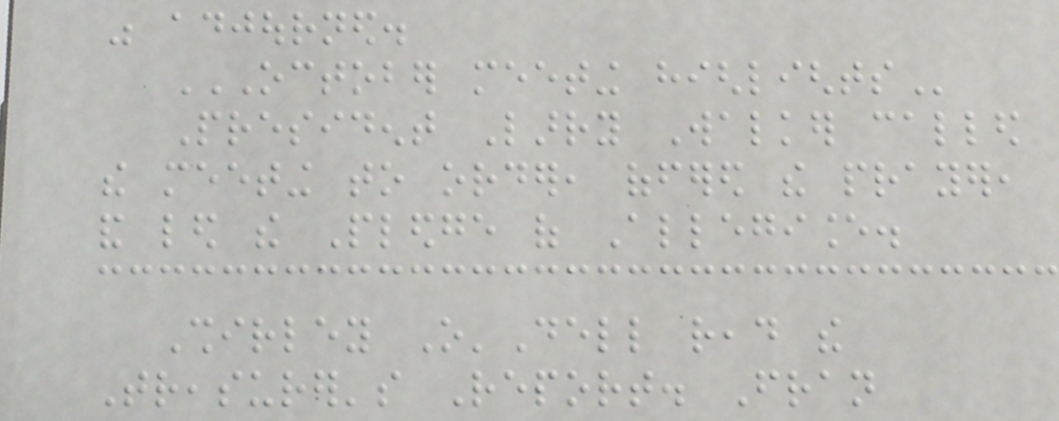was adjourned.
OCTOBER MEETING HIGHLIGHTS
President Larry Walker called
the meeting to order, offered the prayer,
and led the Pledge of Allegiance.
Shirley O'Dell read the
Treasurer's Report. Fran
